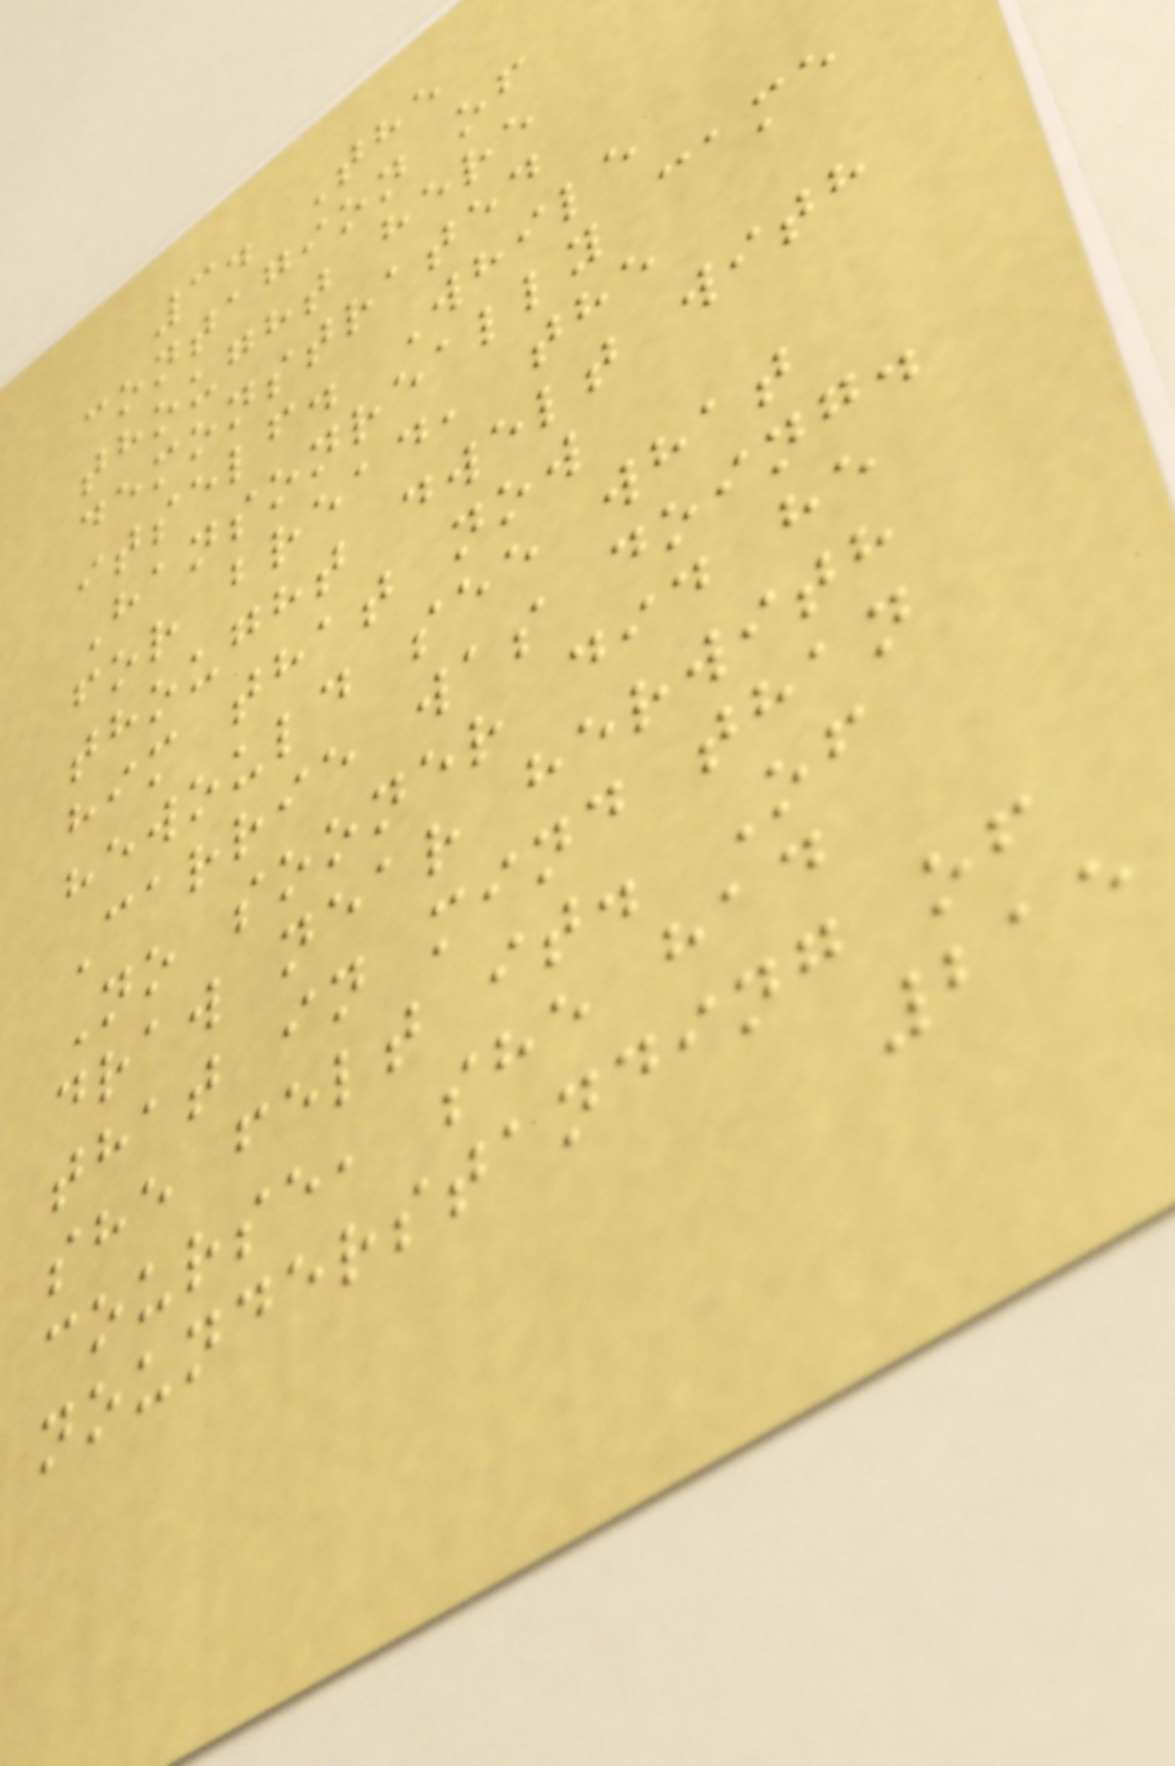3. The
contagion of
thought here
demonstrated
itself. While
Hansonreally came
for bread, the
thought dwelt with
him that now
hewould see what
Carrie was doing.
No sooner did he
draw near herwith
that in mind than
she felt it. Of
course, she had
nounderstanding of
215
